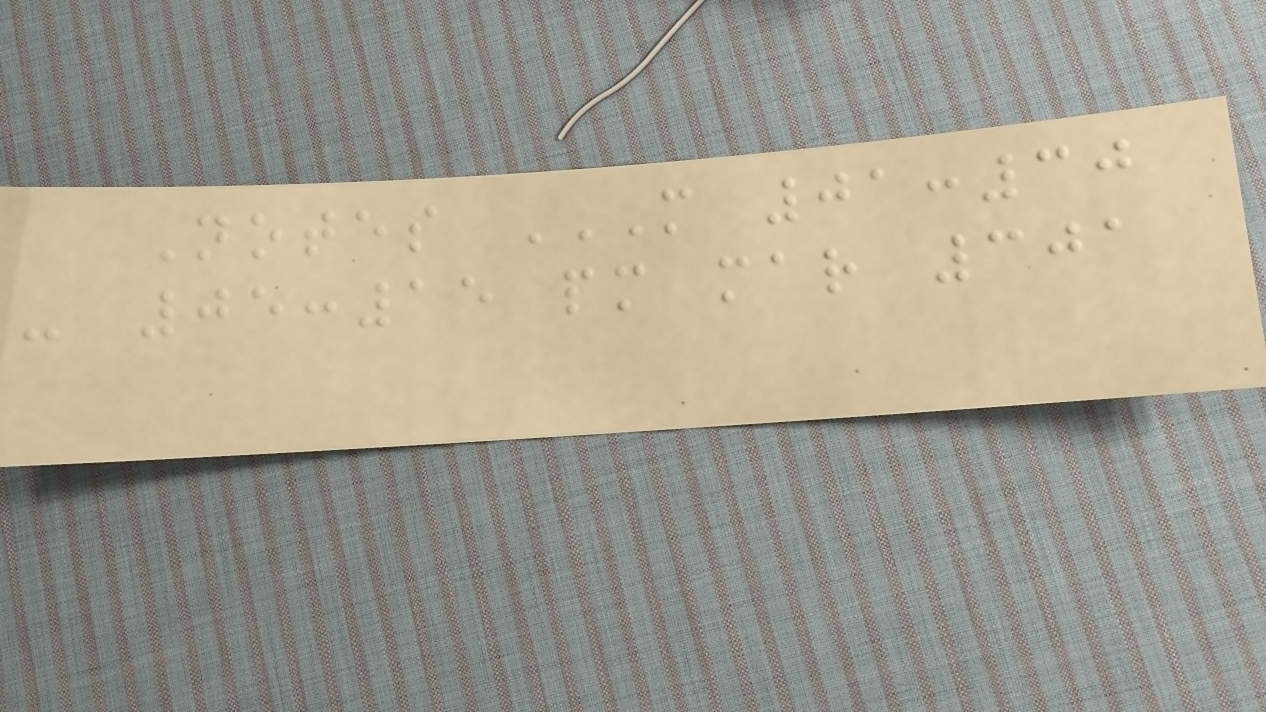Notes M 01:30
- 05:15 PM MAR 301
